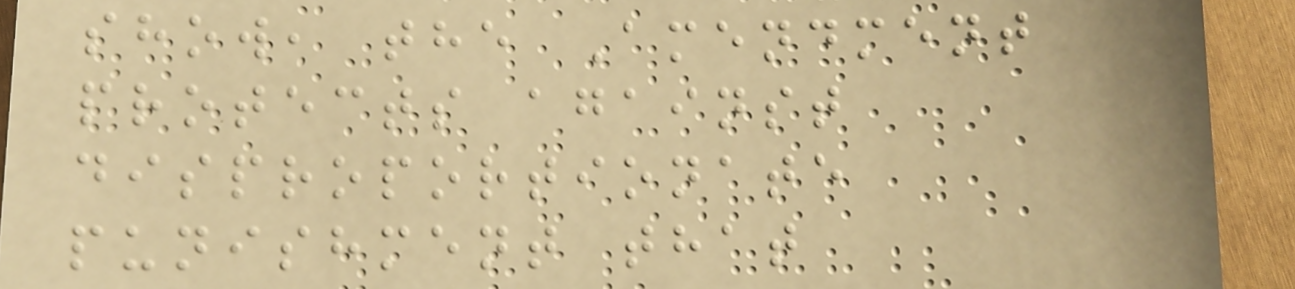show, the Amendment
protects against
disproportionate
punishment that
